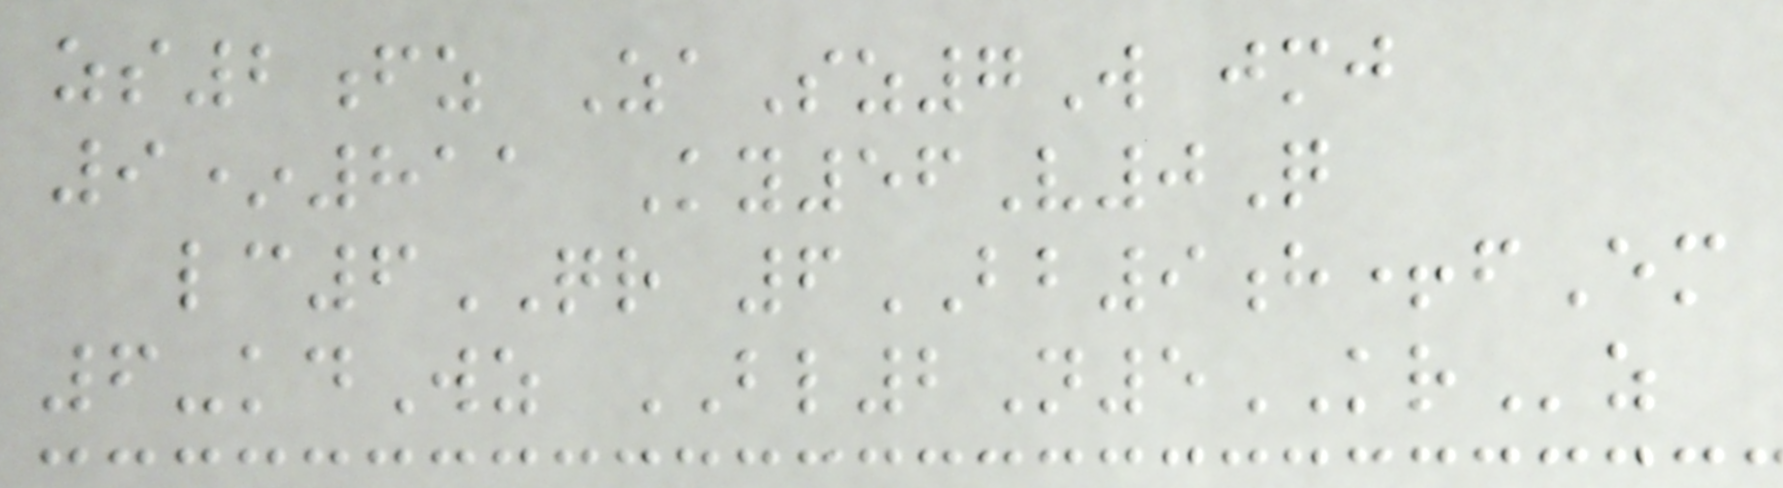zs2fz ZaSz7W jmj
9*811 Ky56V0Q
lc6QR 6BB9h+fEm
6-kdWz BL2N5KRz
